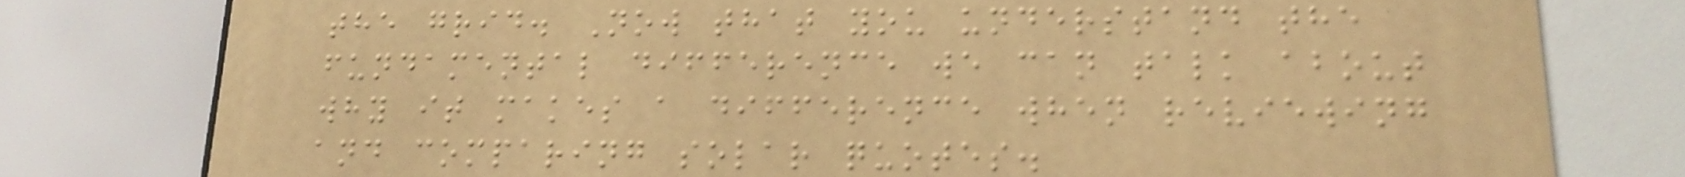the grid. Now that you understand the
fundamental difference we can talk about
why it makes a difference when reviewing
and comparing solar quotes.
